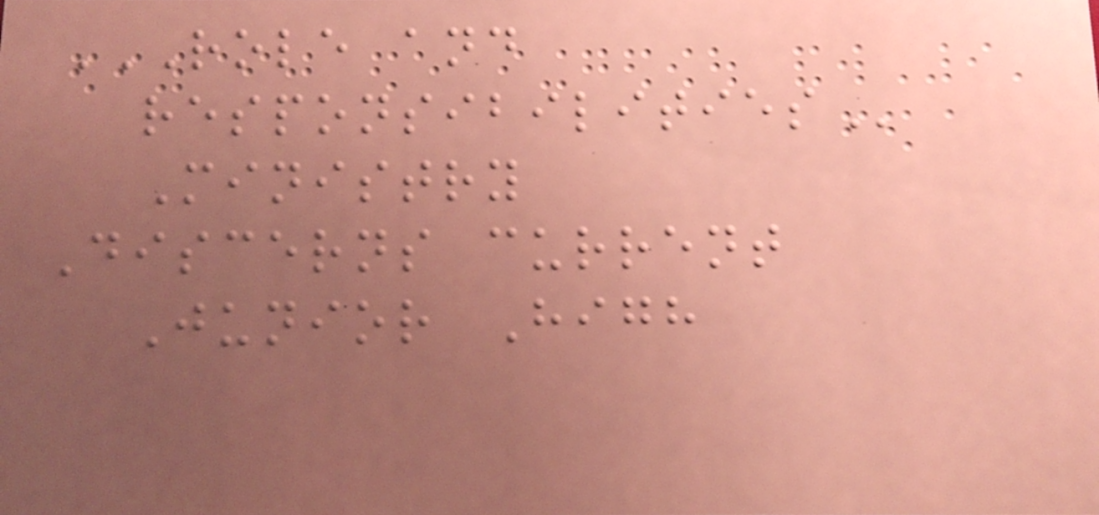ROLE AND
RESPONSIBILITIES
Ministry
Discerns current
Junior High
